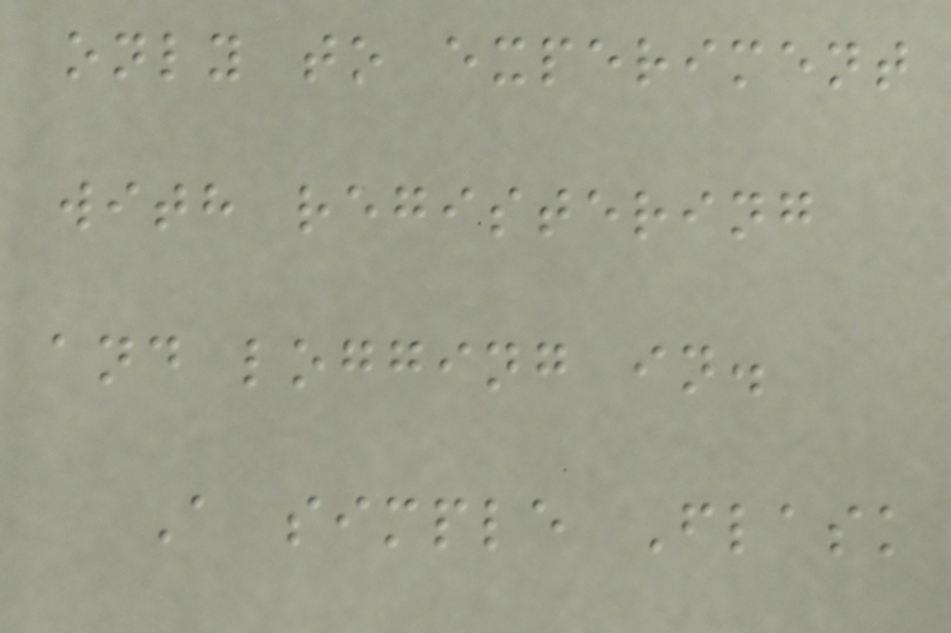only to experiment
with registering
and logging in.
A simple Flask
